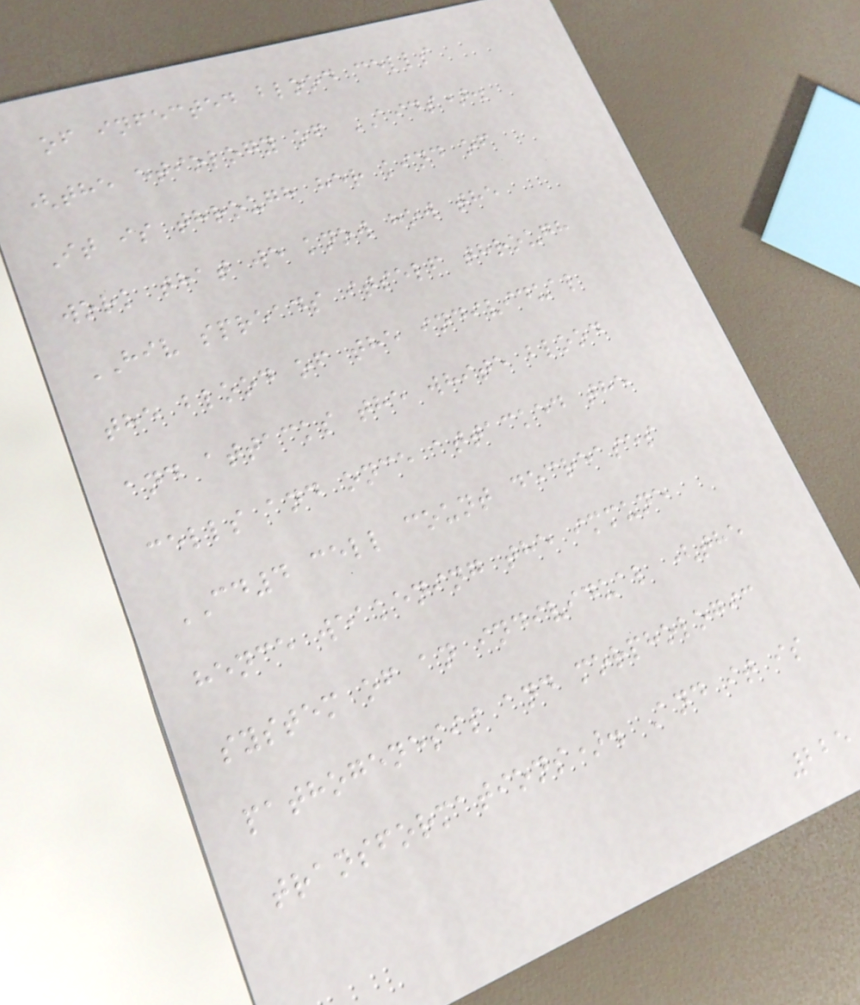of infected blood cells
(the etiology of AIDS).
It is through her kind of
work that we know how the
HIV spreads itself through
the blood of the individual
and attacks the white blood
cells and once attacked the
CD4 cell count decreases
hence weakening the immune
system of an individual (the
pathogenesis and morphologic
transformations). And it is
225
